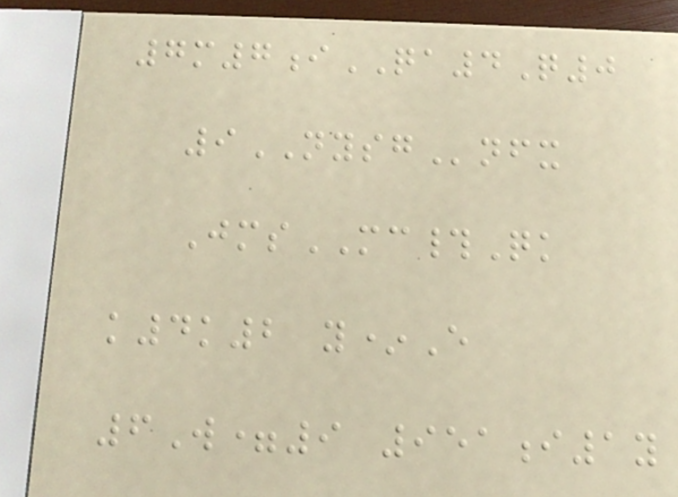7m7iQA4Q0
9NYSGnfx
JmsMC#Qk
k4k2 y*E
6W=9 951i1y
